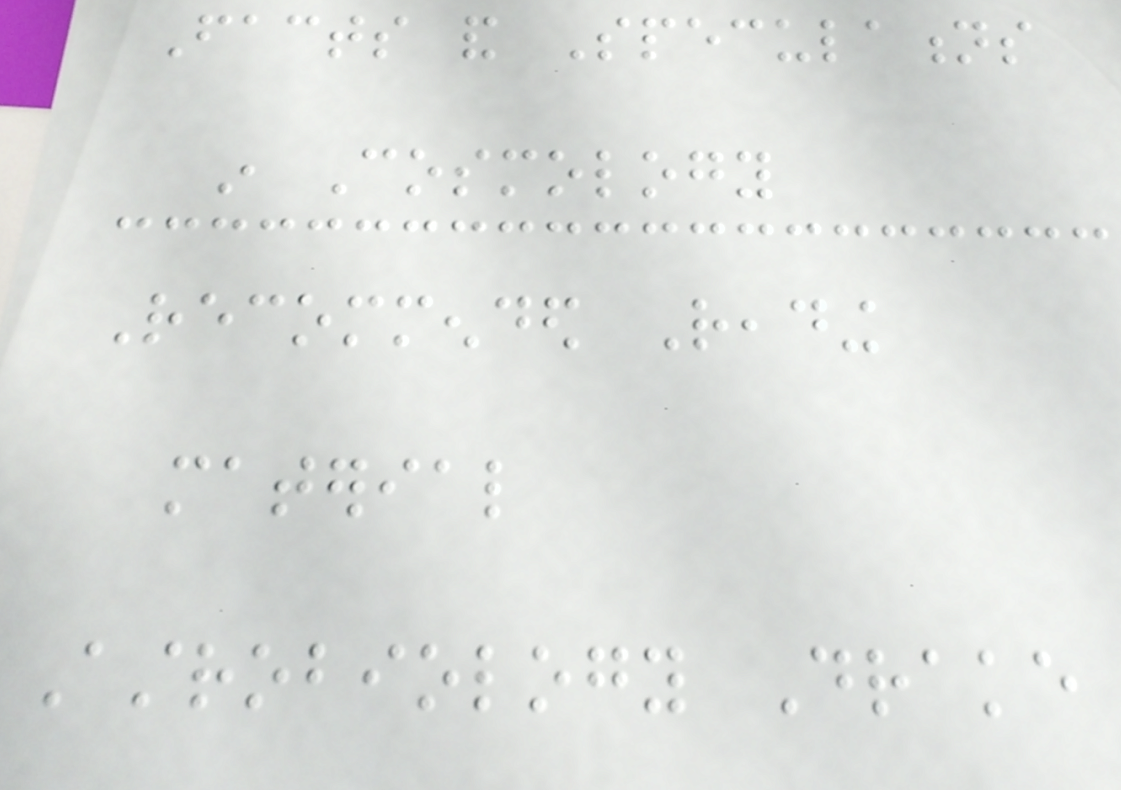Facts and Speculations
in Cosmology
Recommended Reading
material
Astrobiology Drake
